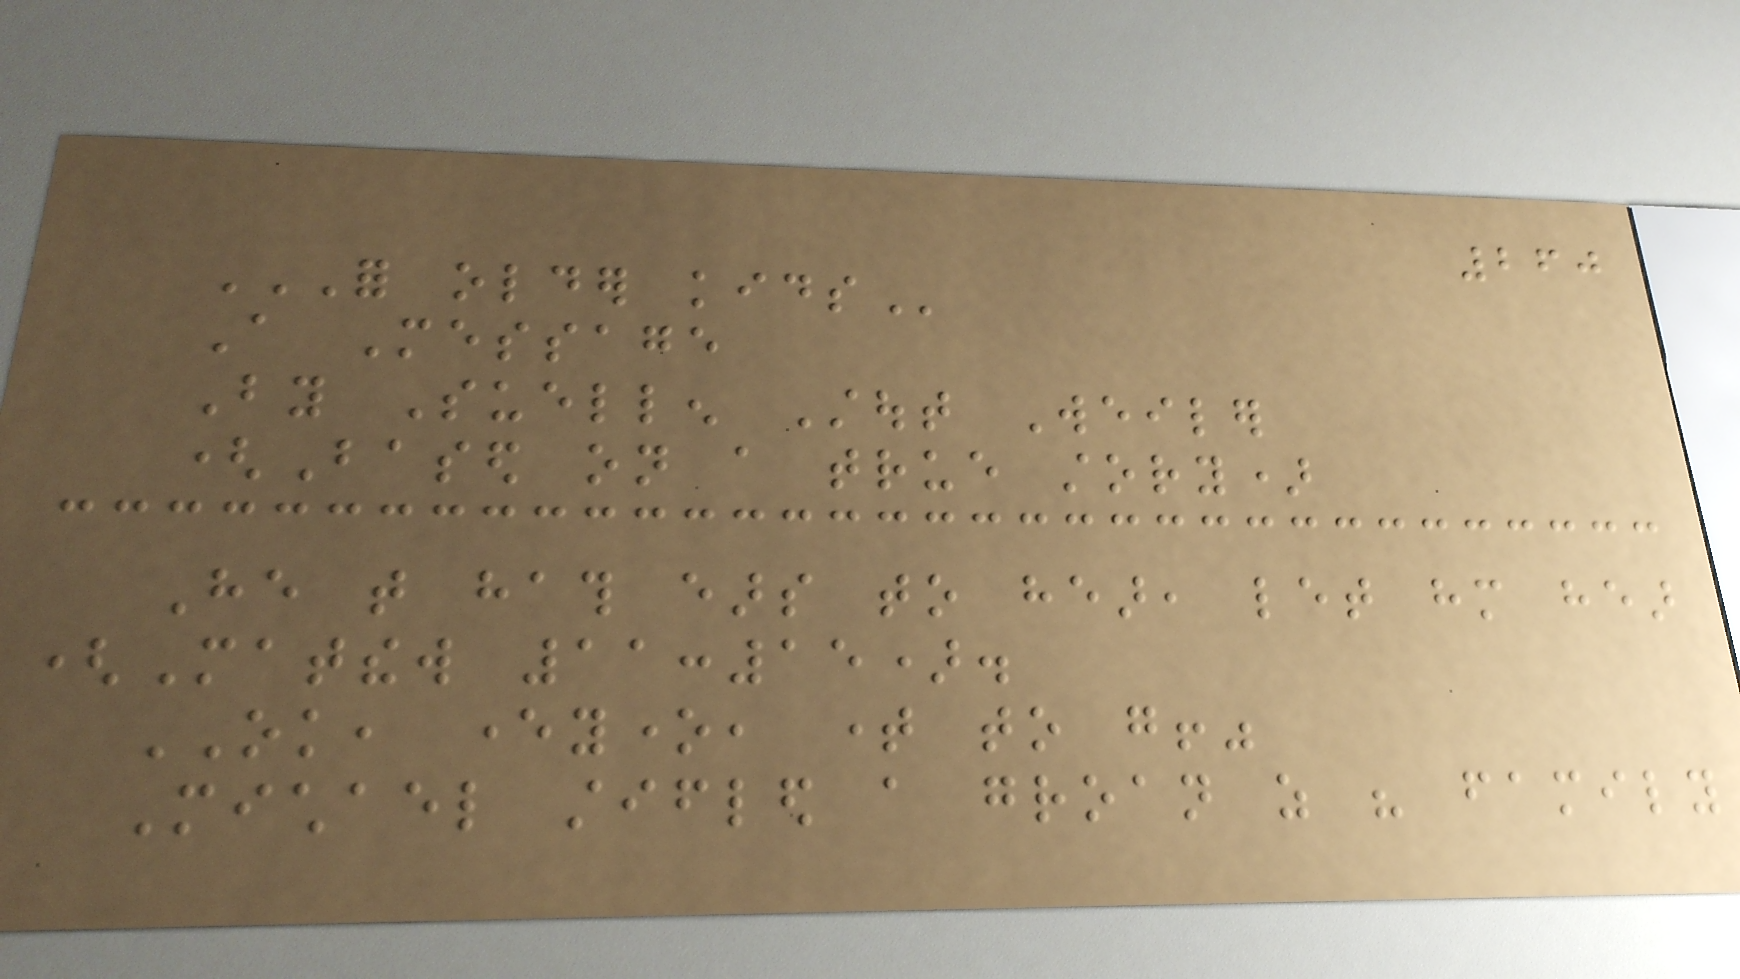260
FOR OLDER KIDS
A Message
By Suellen Stout Weiler
(Based on a true story)
He that hath ears to hear, let him hear
(Matthew 11:15).
OK, everyone, time to go!"
Michael stifled a groan as his family
